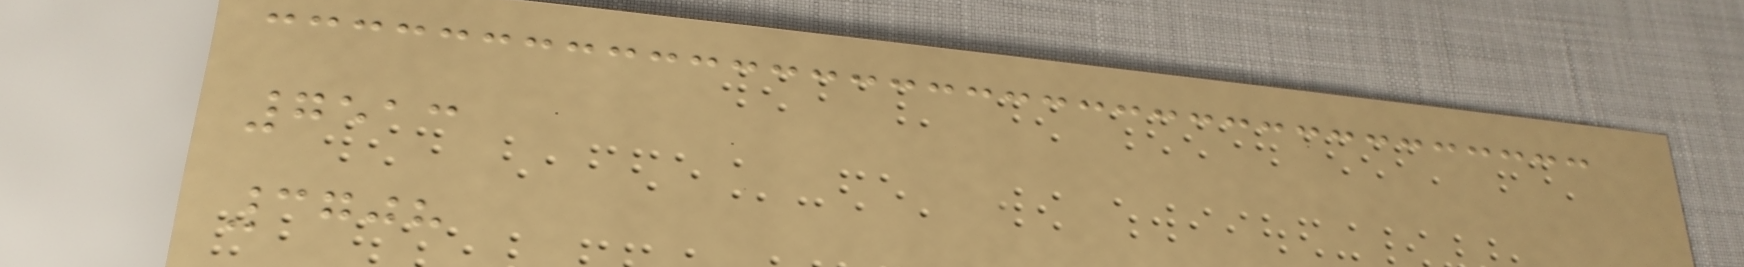7513
3708
